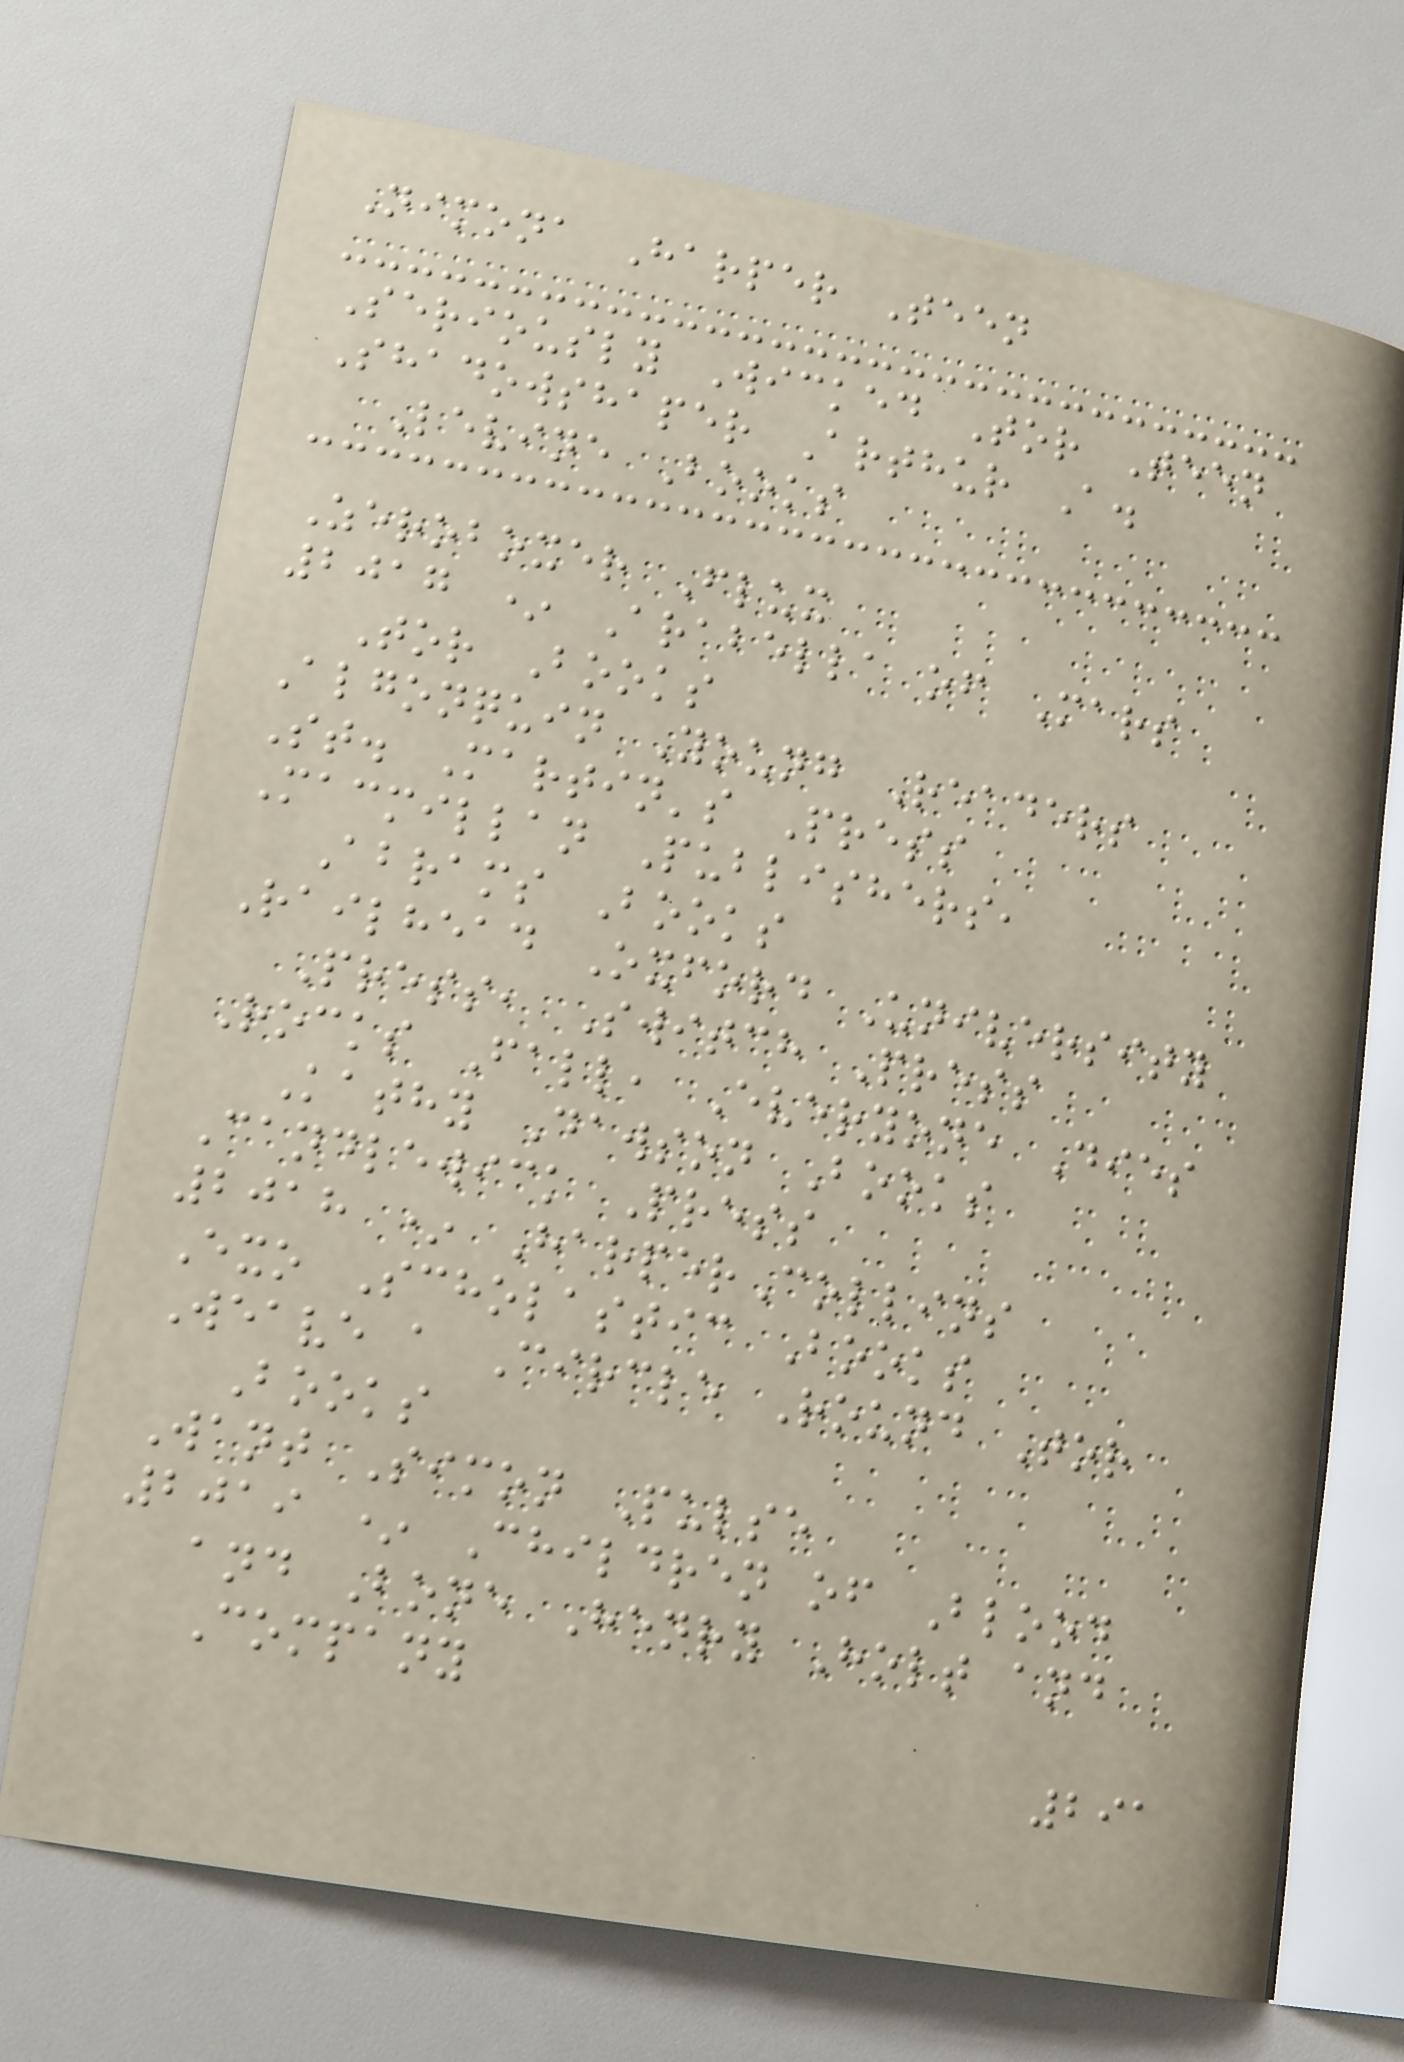Nimona Harper Teen
Seriously Wicked Tor Teen
Shadowshaper Arthur A.
Levine Books
Zeroboxer Flux
2017 * Arabella of Mars
Tor Books
Algonquin Young Readers
St. Martin's Press
Macmillan Publishers,
Abrams Books
Railhead Oxford University
Press, Switch Press
Rocks Fall, Everyone Dies
Kathy Dawson Books
Candlewick Press
2018 * HarperCollins
Exo Scholastic Books
Weave a Circle Round Tor
Books
Want Simon Pulse
2019 * Children of Blood
and Bone Henry Holt and
Company
291
